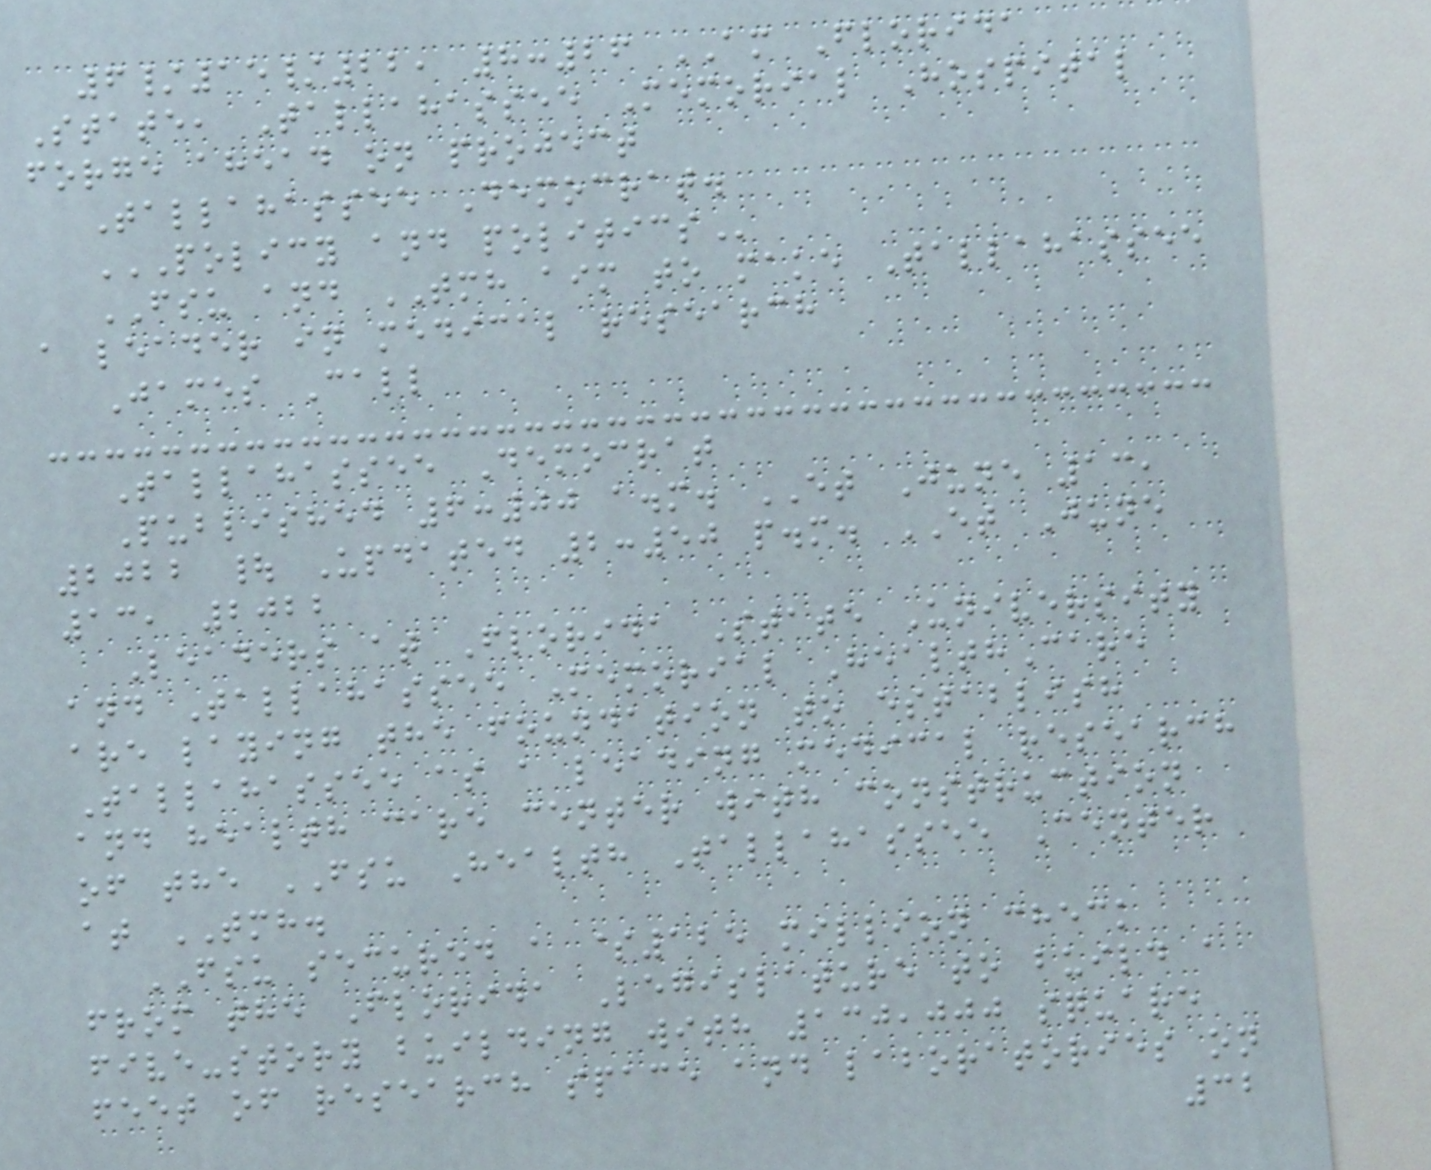6/15/22, 8:26 AM Florida
State, Tallahassee Memorial Hospital
forge ahead on project
Tallahassee Democrat.
POLICY AND POLITICS
FSU and TMH aim to make Tallahassee
a leader in medical research
James Call
Tallahassee Democrat
Published 6:00 a.m. ET June 13,
2022 | Updated 2:50 p.m. ET June
13, 2022
Leaders at Florida State University
and Tallahassee Memorial HealthCare
are laying the foundation to establish
Tallahassee as a leading medical research
and health care center with construction
of the FSU Health Tallahassee Center
at TMH.
FSU secured a $125 million check
from the Florida Legislature to build a
five-story building with 130,000 square
feet of research space and laboratories on
32
